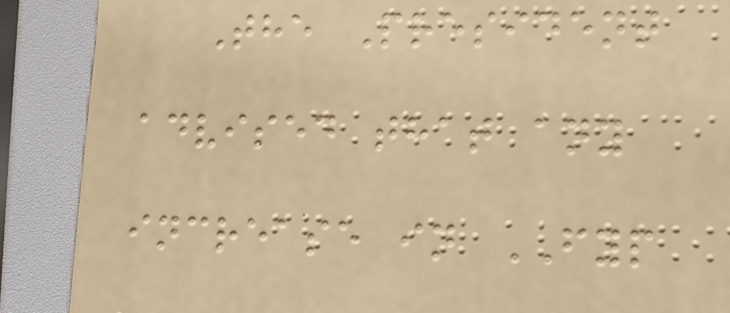The President
advised that any
increase in FYP
